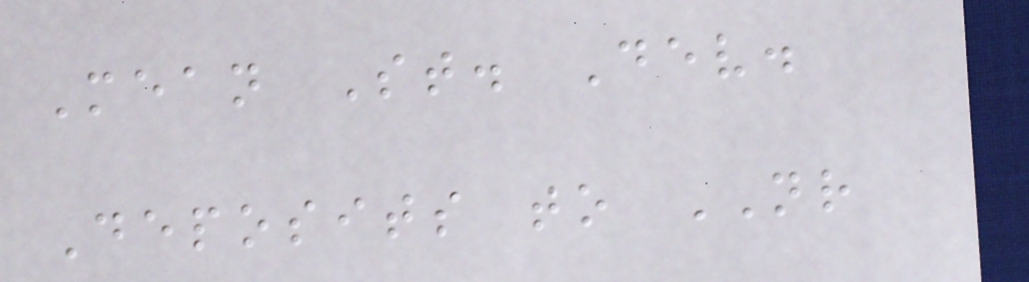Mean St. Dev.
Deposits to NR
